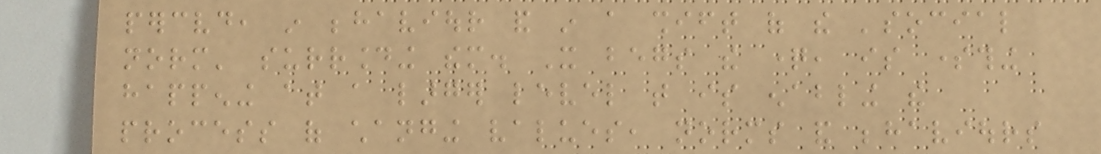perceived, in behaviour and in a shift of the 'social
norm' surrounding them. It begs the question, is something
happening at a larger level that is enabling the
process of changing values, norms and behaviours
